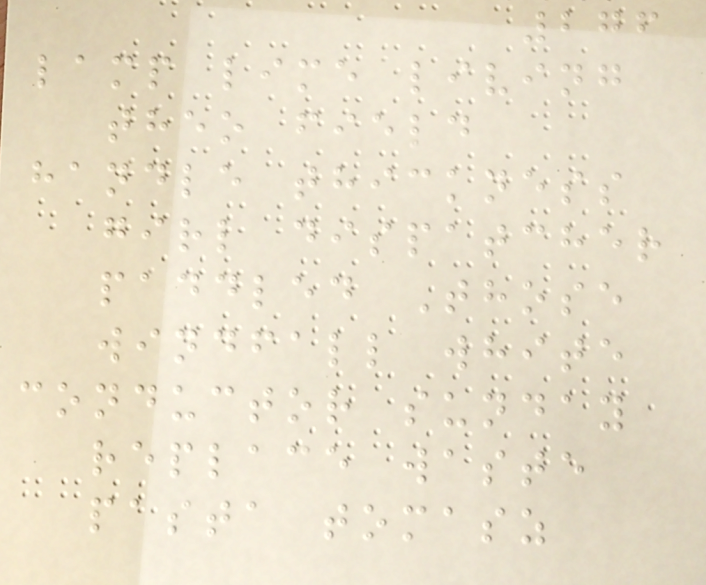276
lamp lime living
theo field
handle thickness
girl dispatcher
paddled Those
windfall white
conductor sunday
replace waste
pasta tomasz
